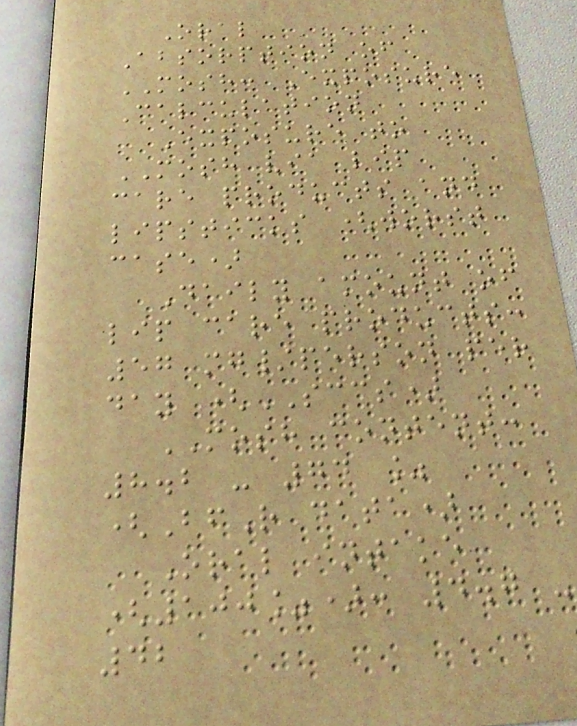Oral
Absorption of
MOSH: Exposure
Calculation
Exposure to
MOSH via lip
care products and
lipsticks (worst
case)
Daily amount of
lip care products:
57 mg/person per
day (SCCS)
MOSH content:
8.2 - 74 %
(BfR data)
Oral intake
(100%): 4.7 -
42
